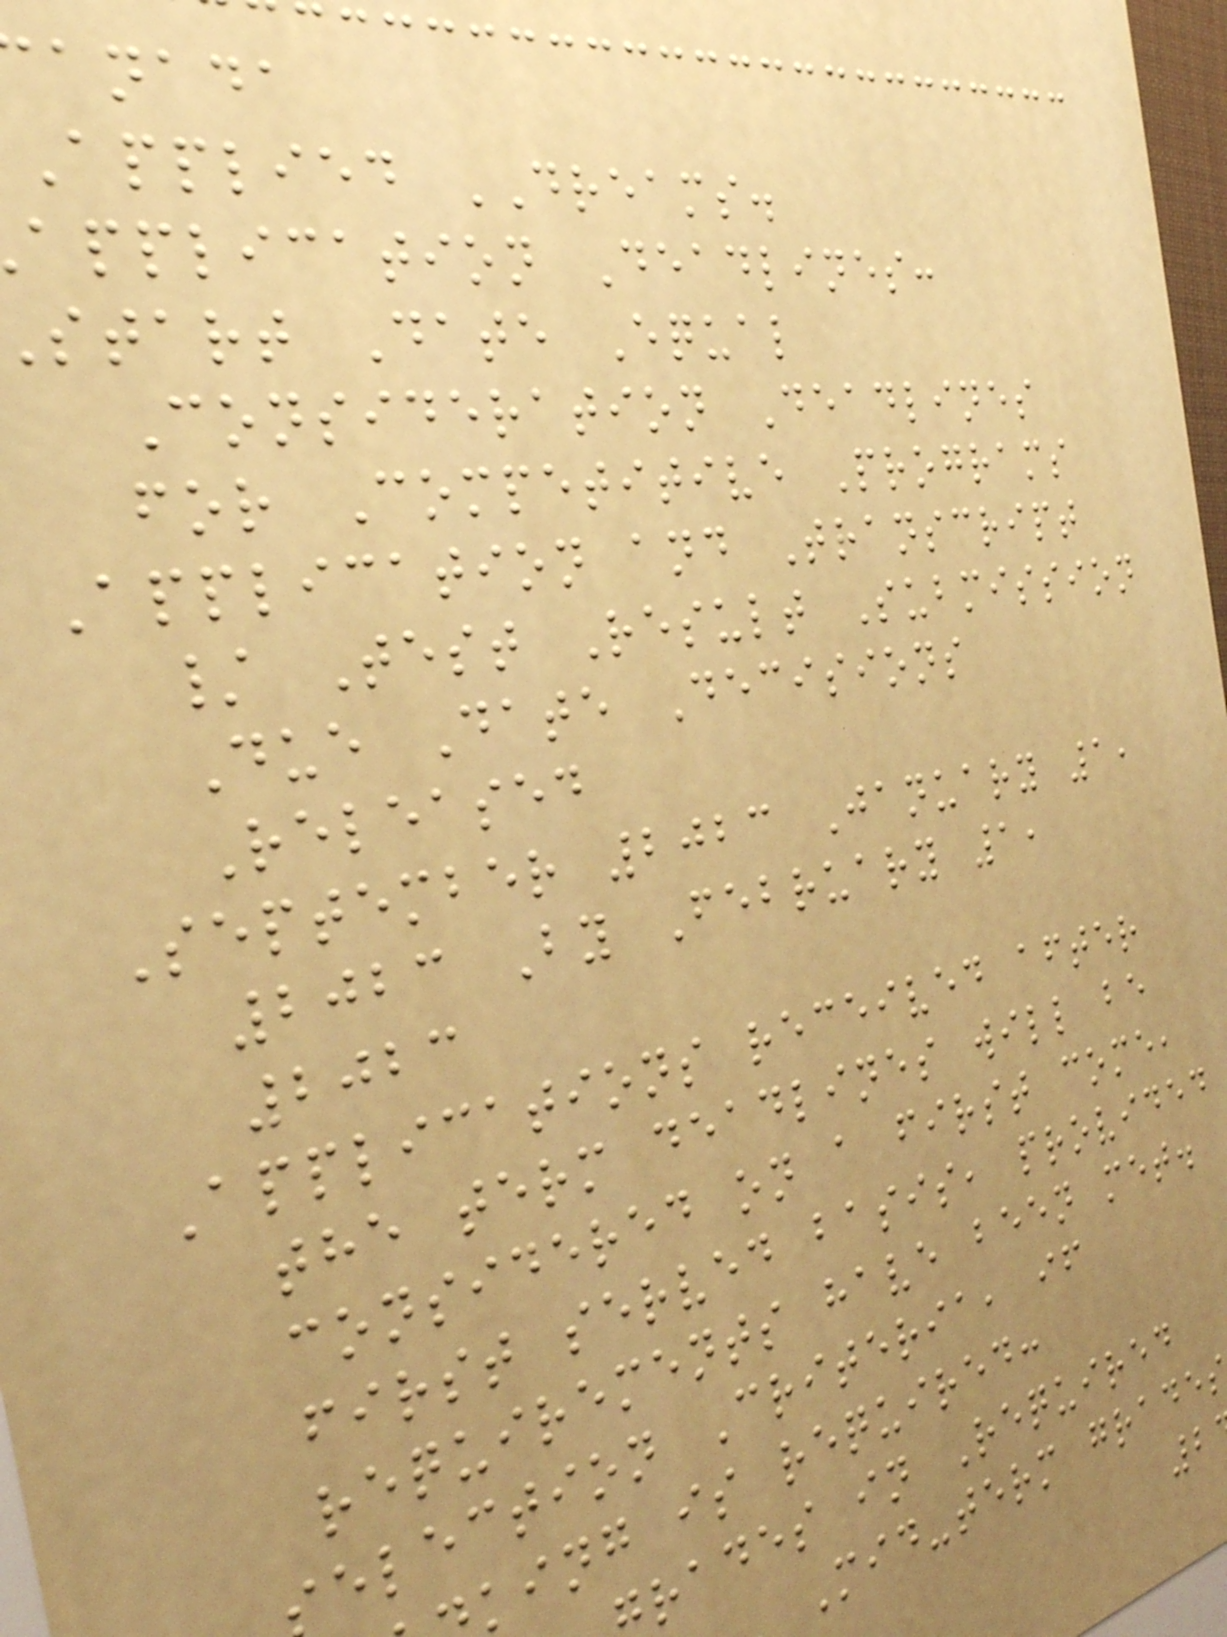anada
applied DREAMS.
application Deadlines:
start Date Equal
Consideration Deadlines
for Competitive Programs
Application and Transcript
/ Test Result Submission
Due Date Decisions
Released
September 2023 January 1,
2023 By February 1,
2023
Applications received after
the term deadlines will be
considered on a first come,
first served basis, provided
requirements have been met.
election Criteria, if
king is required:
rades in Required
Mid-term grades
